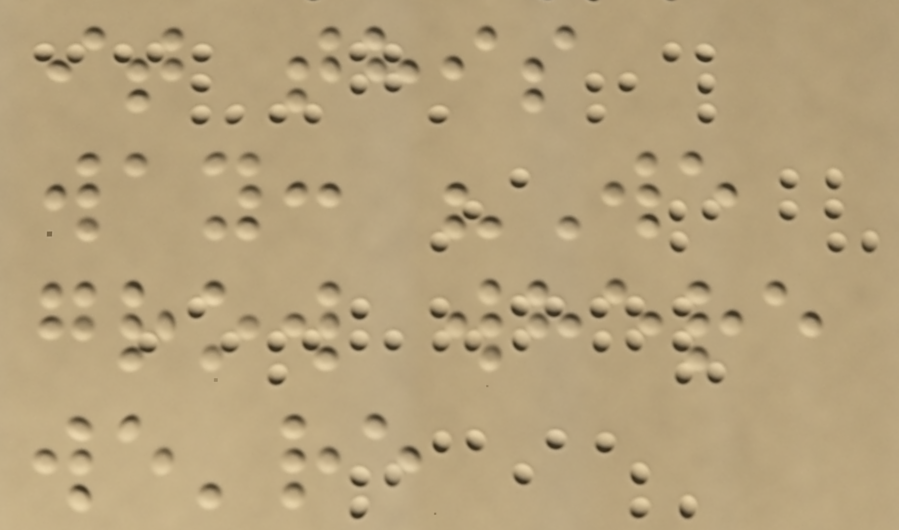it this
way: "We
grow where
we're
